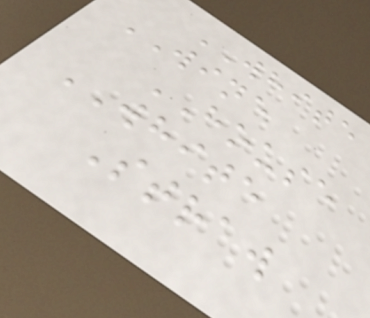WHITE
WINE
HOUSE
WHITE
Straw
